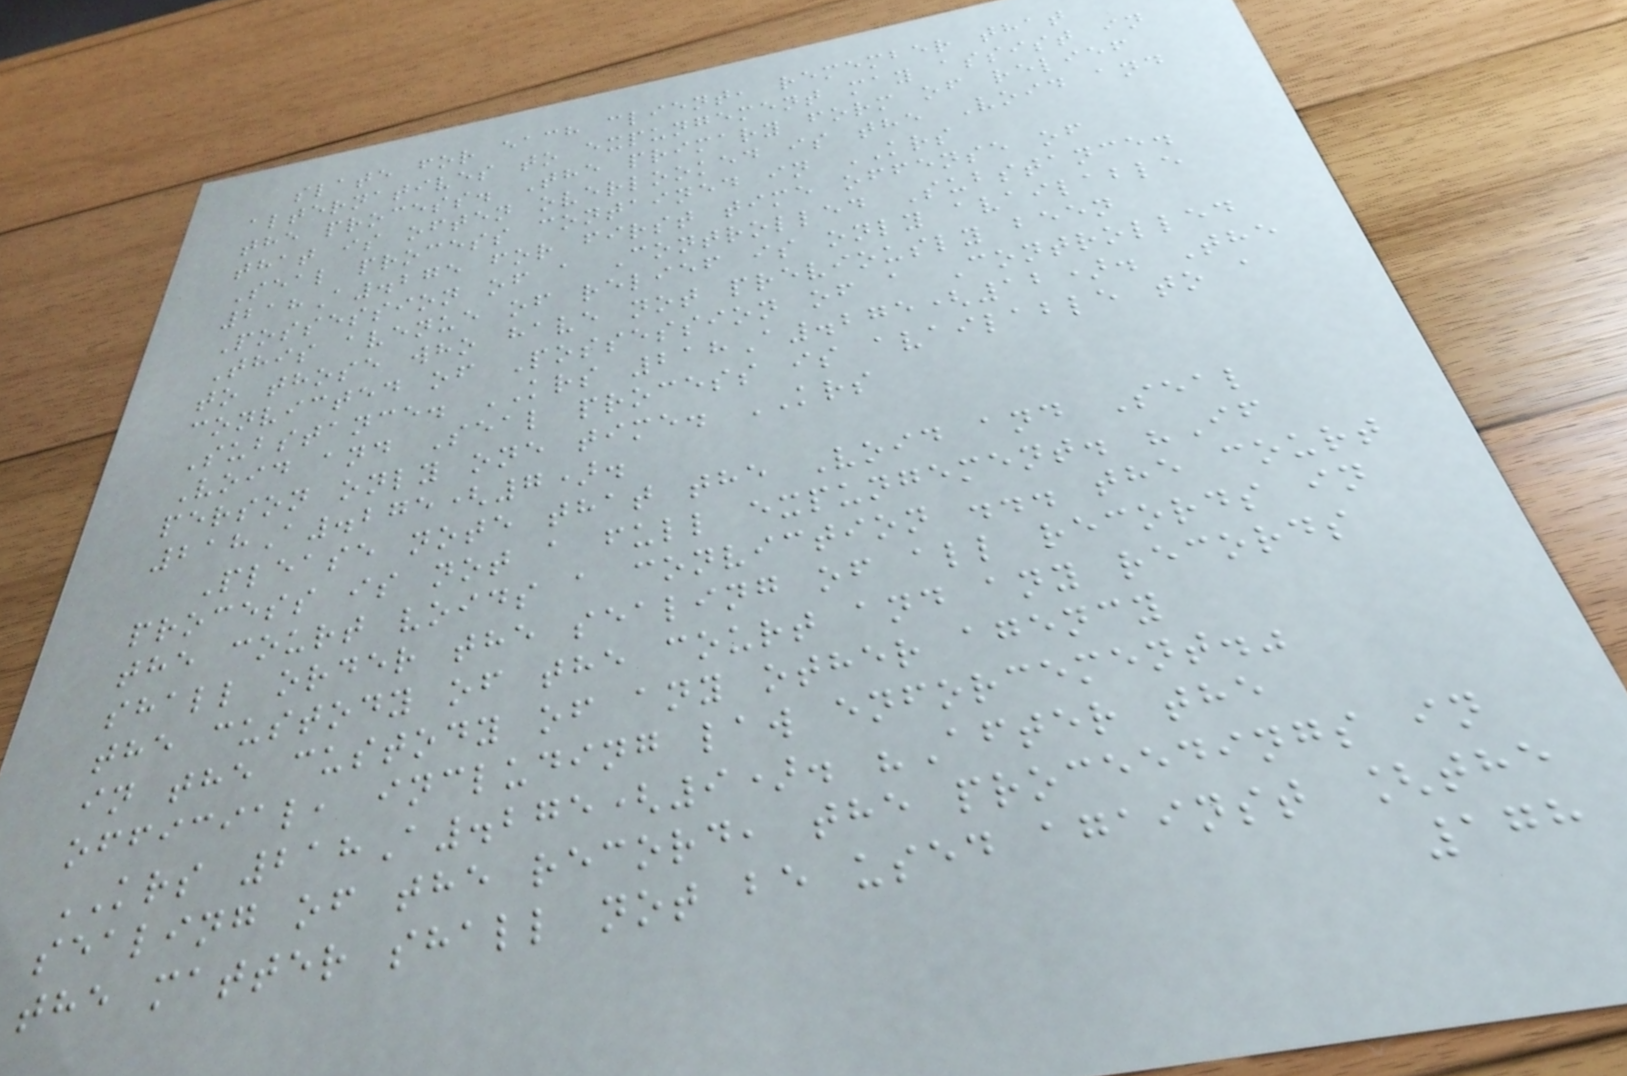slate for each client, remember that
alternatives to expungement may assist in
the process. The primary form of relief
that is often overlooked is the Void and
Seal process contained in KRS
218A.275 for first time offense of
Possession of a Controlled Substance.
This avenue of relief is only available
to those who have not previously been
convicted of Possession of a Controlled
Substance. KRS 218A.275(12). The
Void and Seal process is available to a
person only one time. KRS
218A.275(7).
Please note that the Void and Seal
process is not a full expungement. "If
the court voids a conviction ... the court
shall order the sealing of all records in
the custody of the court and any records
in the custody of any other agency
official, including law enforcement."
KRS 218A.275(9). "After the
sealing of the record, the proceedings in
the matter shall not be used against [the
178
